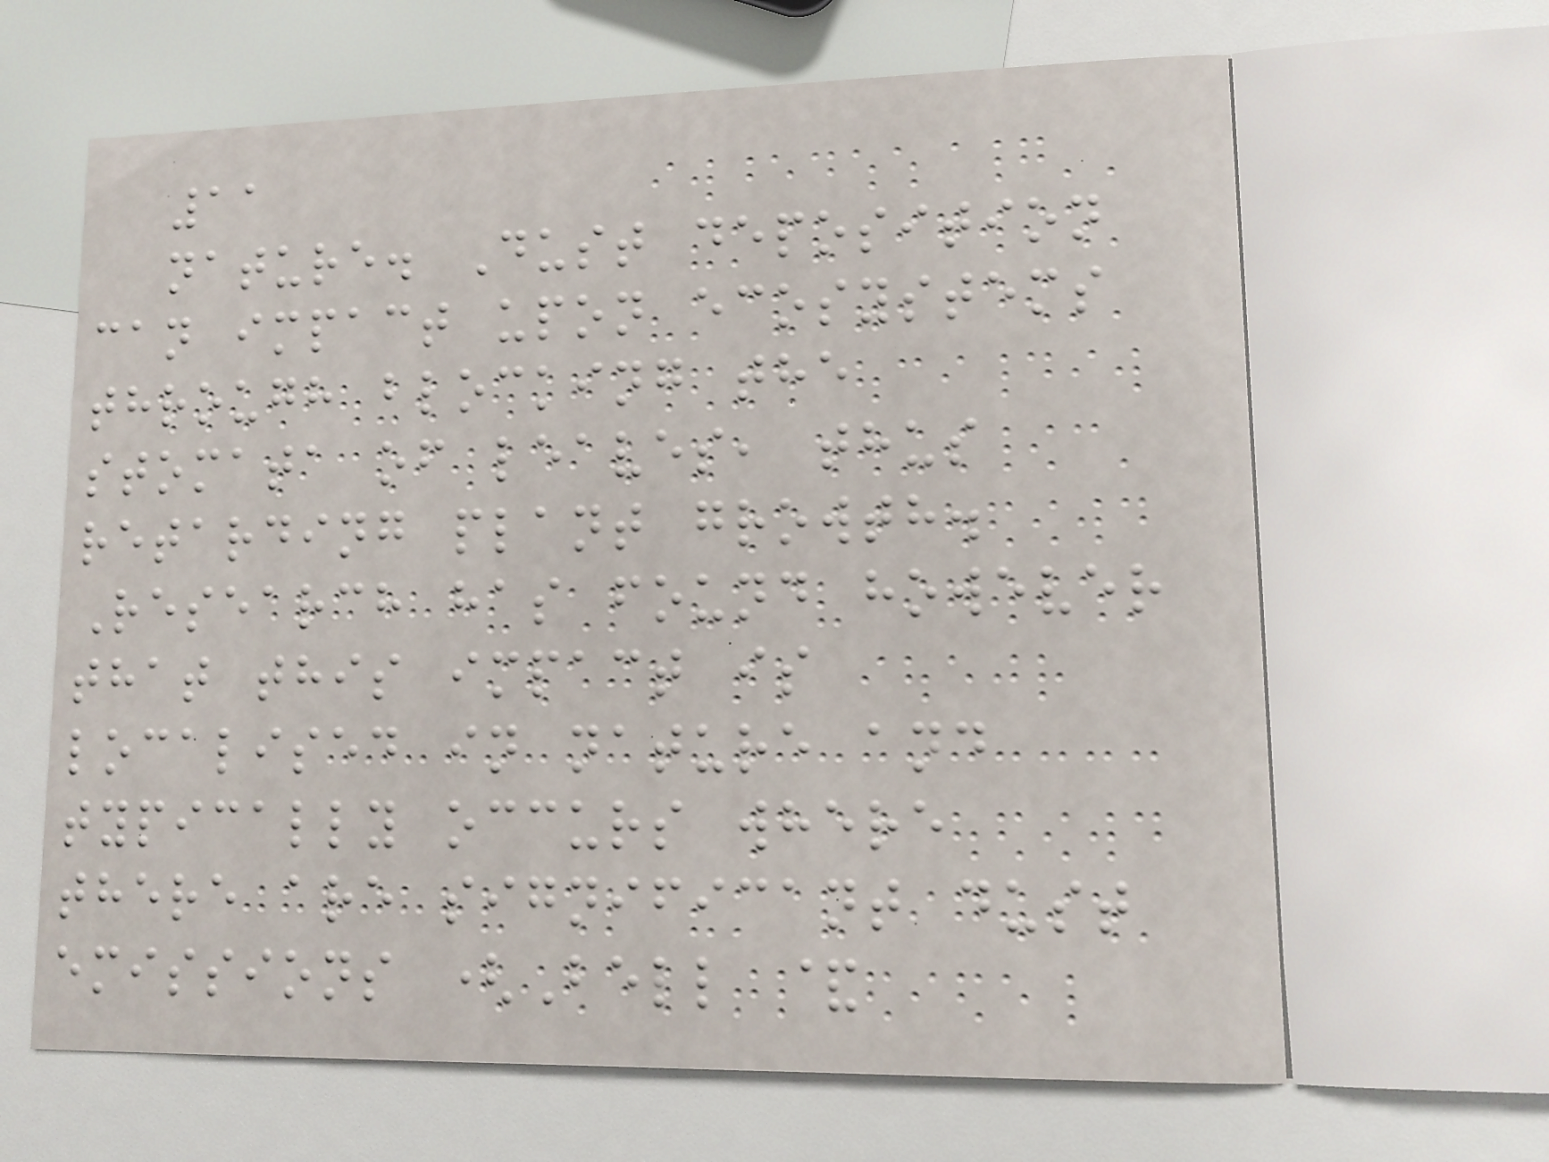11
nature. Dust deposition
can impact upon ecosystems
through blocking the
stomata of leaves, thus
retarding plant growth.
Research has found however
that this impact is
localised in nature and
typically occurs where
there are significant dust
emissions (Bell &
